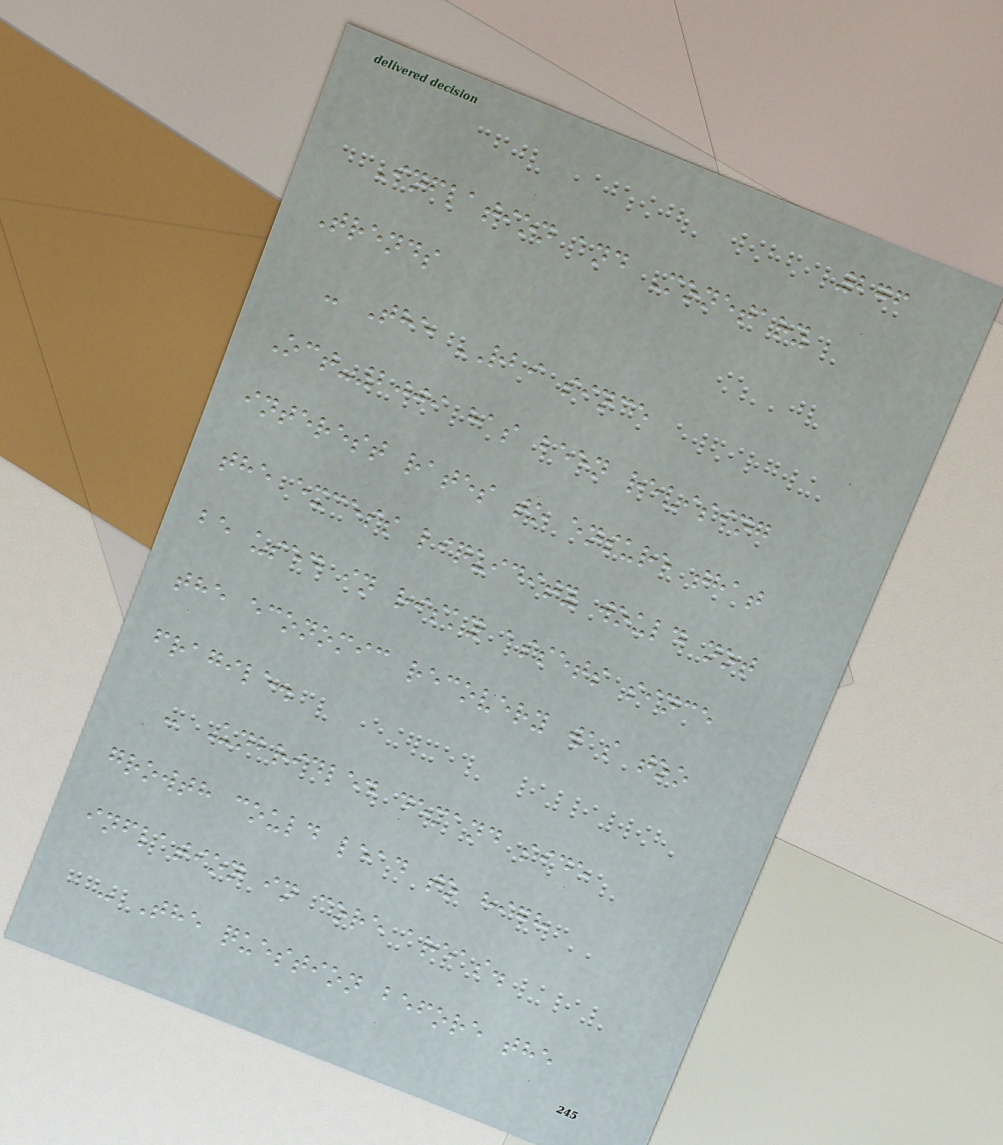276
Inflation and Monetary
Trends
- The RBI since
Oct-2009 has been revising
interest rates to ensure that
the excess liquidity would not
be used in risky assets since
the economic recovery was too
fragile.
- Unbridled demand side
growth could lead to high
inflation in core areas.
- The question before the
